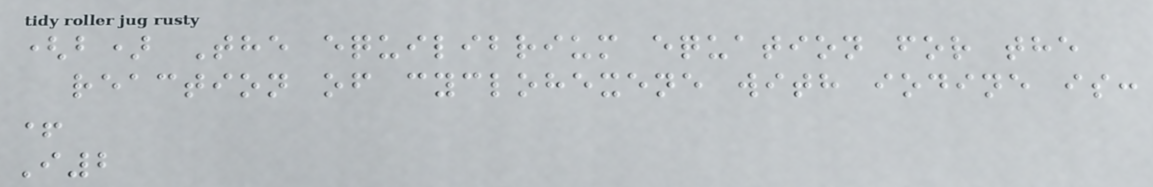(b) The equilibrium equation for the
reaction of cyclohexene with iodine is:
+
I2
